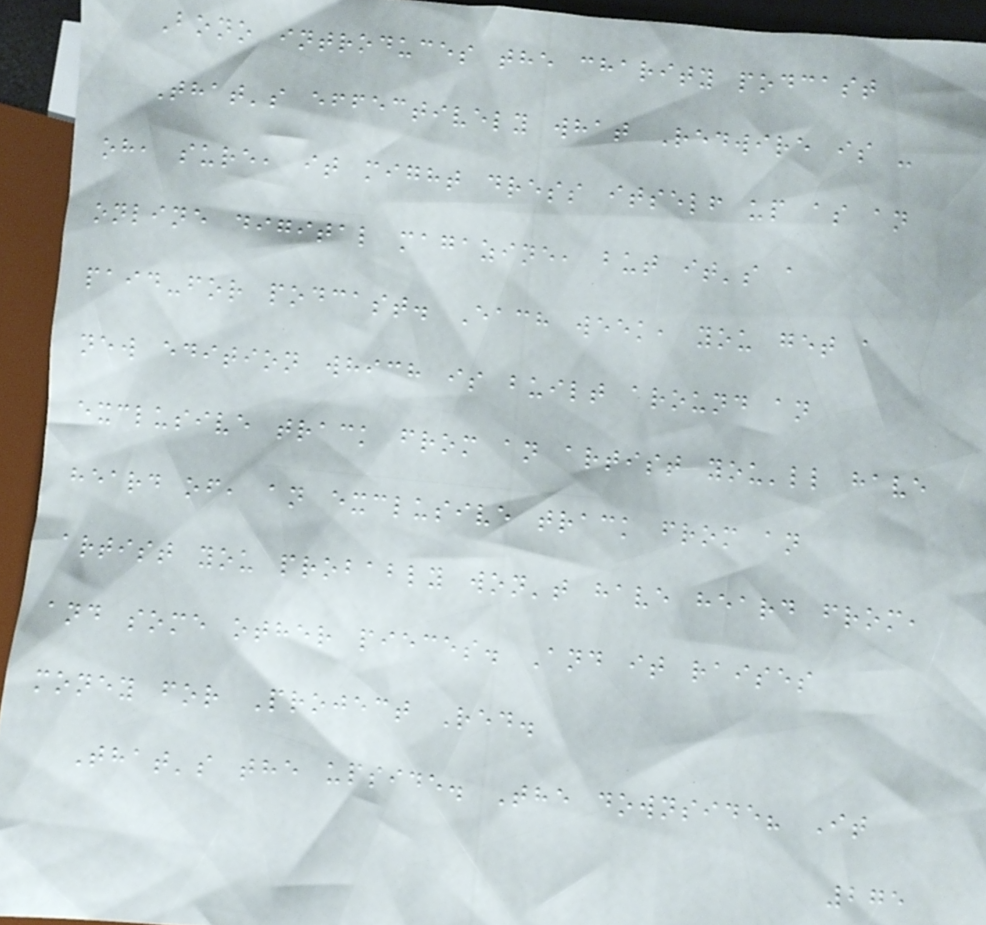Bono introduces the charity podcast
That's effectively what Redwire is -
oh, sure, it might dress itself up as an
online digital magazine, but it's a
paid-for podcast. Each week, you get a
new edition which is built around an
exclusive track from an artist you'll have
heard of, an exclusive track from an
artist you probably won't have heard from,
and some other pieces. And it raises
money for Project Red.
That's the upside. The downside? It
275
